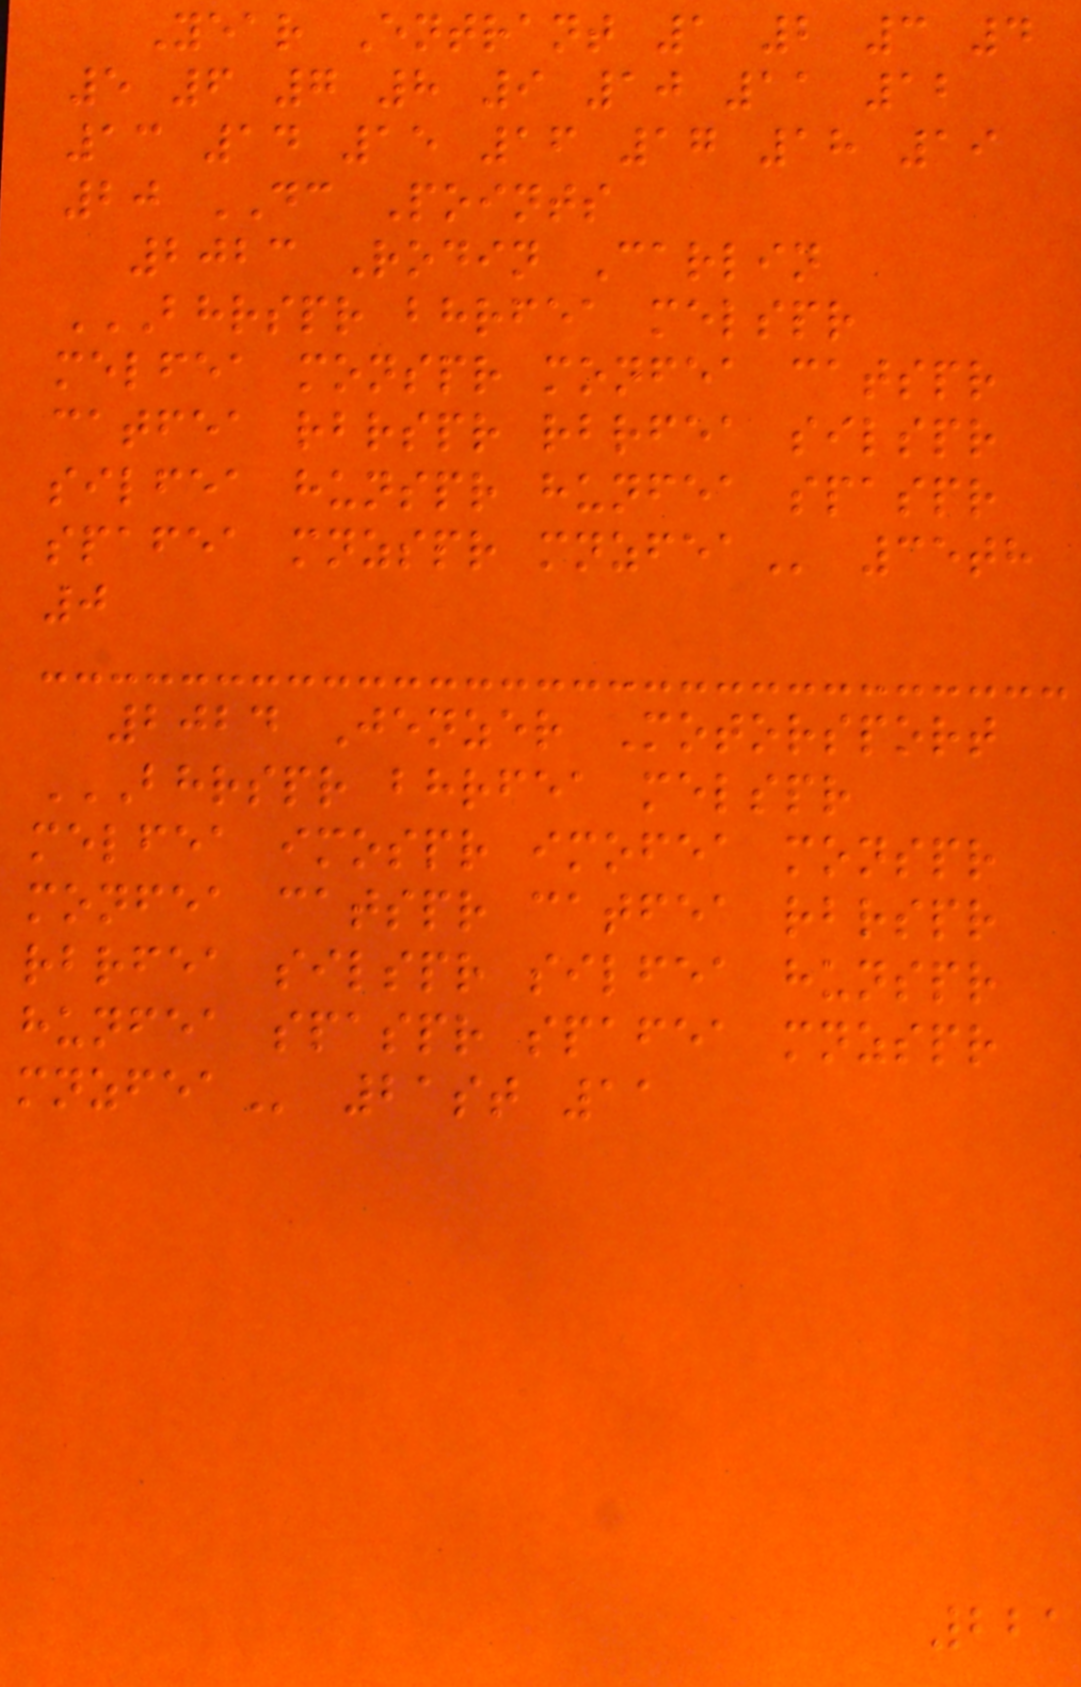Year Entrant 1 2 3 4
5 6 7 8 9 10 11 12
13 14 15 16 17 18 19
20 DC Points
2023 Rodin Carlin
BHRSPR BHRFEA MELSPR
MELFEA MONSPR MONFEA CATSPR
CATFEA RBRSPR RBRFEA SILSPR
SILFEA HUNSPR HUNFEA SPASPR
SPAFEA MNZSPR MNZFEA 35th
0
2024 Jenzer Motorsport
BHRSPR BHRFEA MELSPR
MELFEA IMOSPR IMOFEA MONSPR
MONFEA CATSPR CATFEA RBRSPR
RBRFEA SILSPR SILFEA HUNSPR
HUNFEA SPASPR SPAFEA MNZSPR
MNZFEA 21st 11
221
